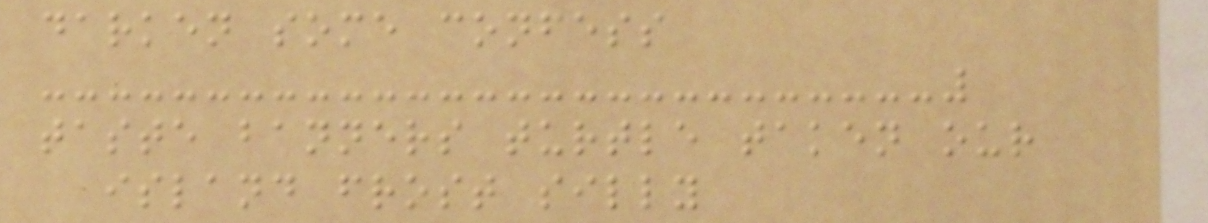darken some confess
taste banners turtle taken our
island frost silly
